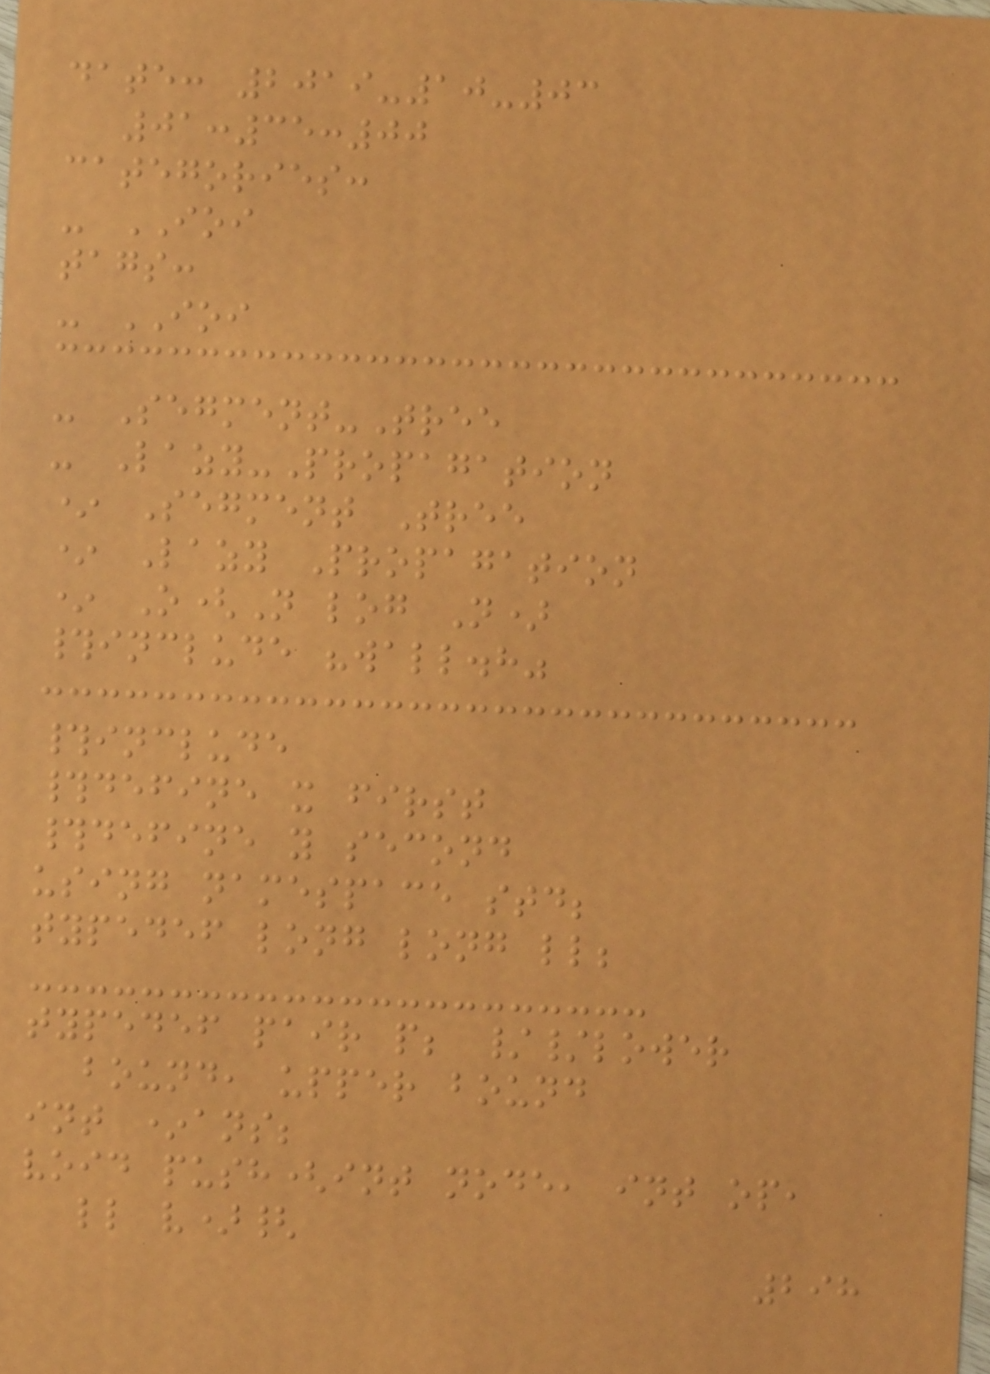date: 2019-10-03
01:35:00
categories:
- IOI
tags:
- IOI
- Segment-Tree
- Lazy-Propagation
* Segment Tree
* Lazy Propagation
* O(N log N)
#include "wall.h"
#include
#define x first
#define y second
using namespace std;
typedef long long ll;
typedef pair p; //lower
bound, upper bound
int *ans;
void push(int node, int op,
ll v){
298
